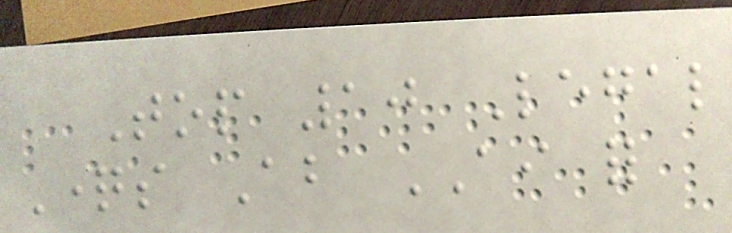Top 10 Legal
Questions About AI for
